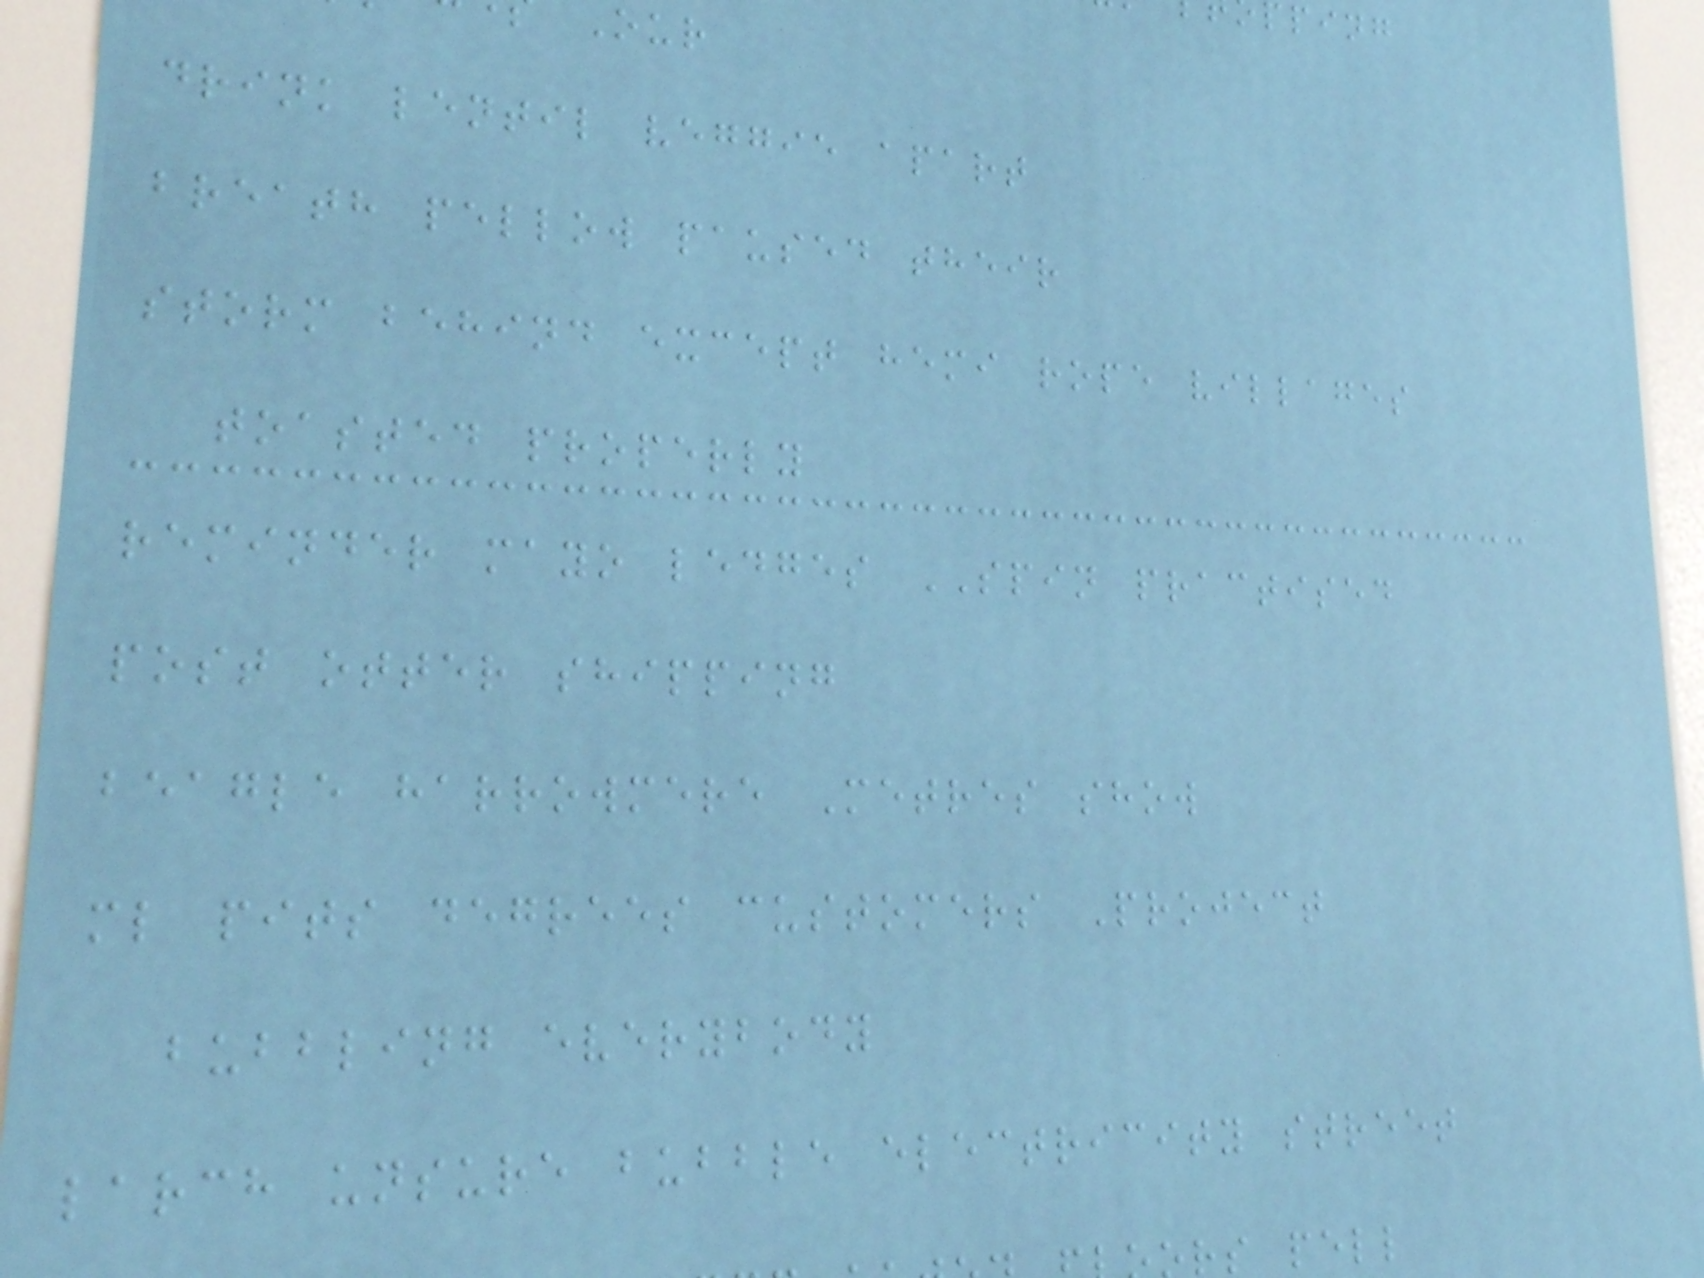Our
drink lentil veggie apart
breath pellow paused their
storm behind except hemi rope villages
toasted properly
reminder mayo ledges SPIN practised
post otter shipping
beagle harrowmere Metres show
ml pits degrees customers Project
bubbling everybody
larch unsure bubble electricity street
